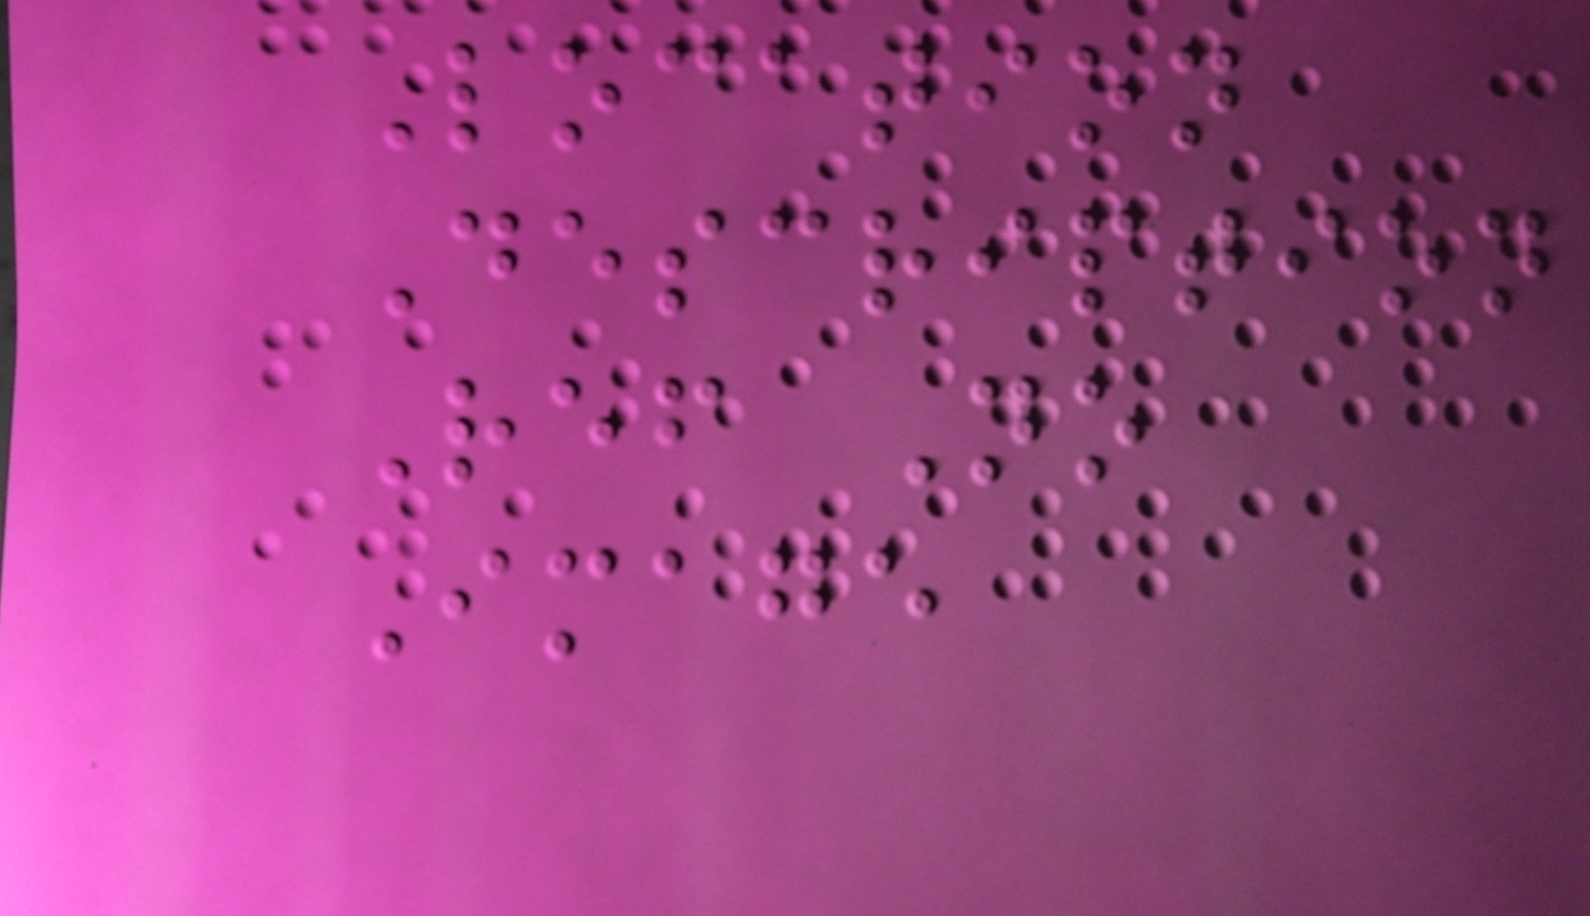Location
Description
Ref No
Image
